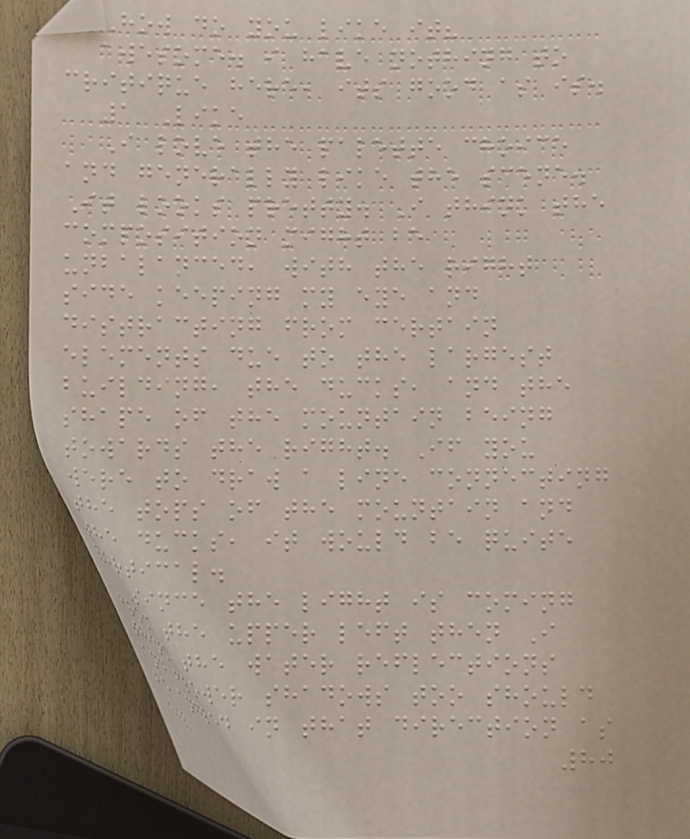How do you like it?
awesome. i have nothing to
critique here, its good as is.
1 Like
I love the palette choice
and generally like the scene.
It looks pretty. I think the
composition might be
unbalanced, with the right
side keeping my eye and
distracting from certain
elements due to the largest
building, the ducks, and the
shape of the mountain being
towards the right. If you
were to draw a line connecting
the tops of the mountain and
the ducks, it would be quite
vertical.
Since the light is coming
from the upper left then I
think the water reflections
and flower shadows too should
be angled in that direction as
80
